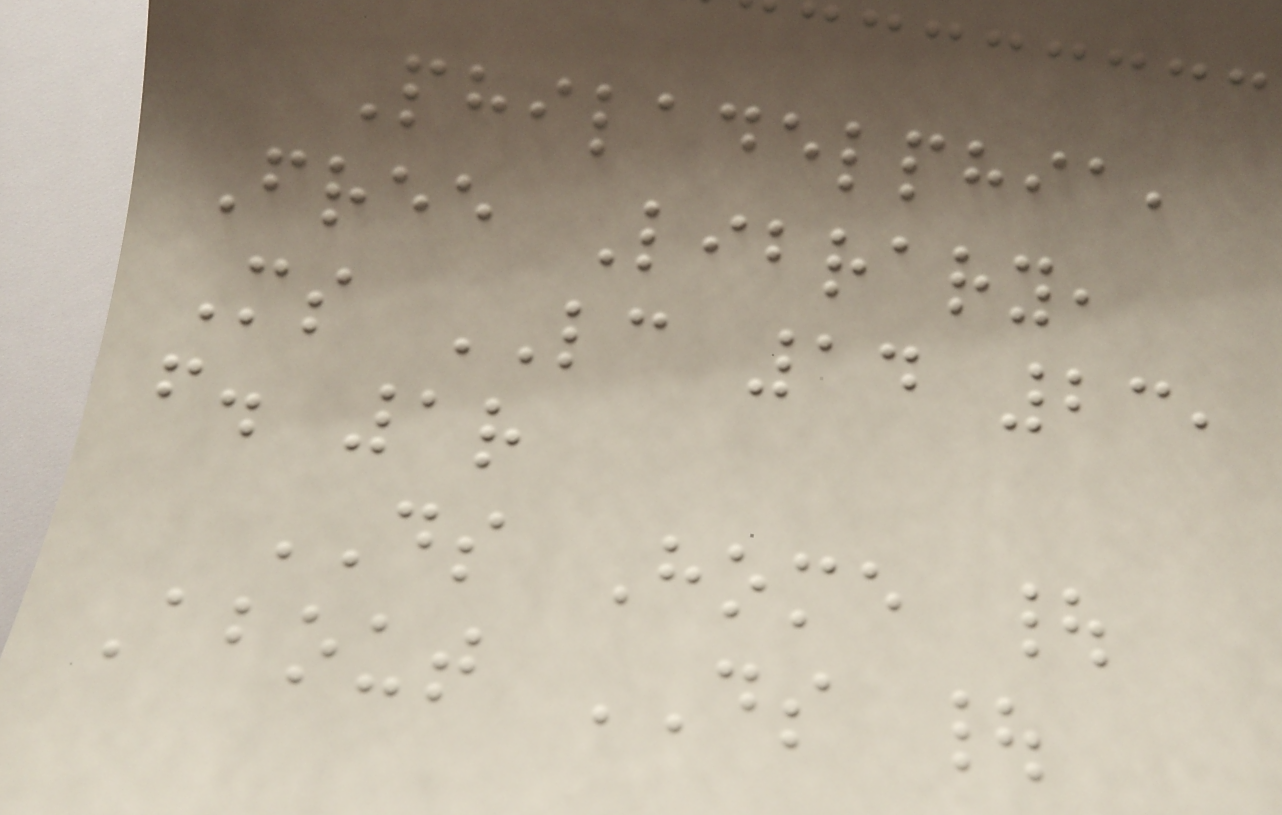Philadelphia,
Free Library,
Ms LC 14 23,
f. 1r
DS Home |
About DS |
